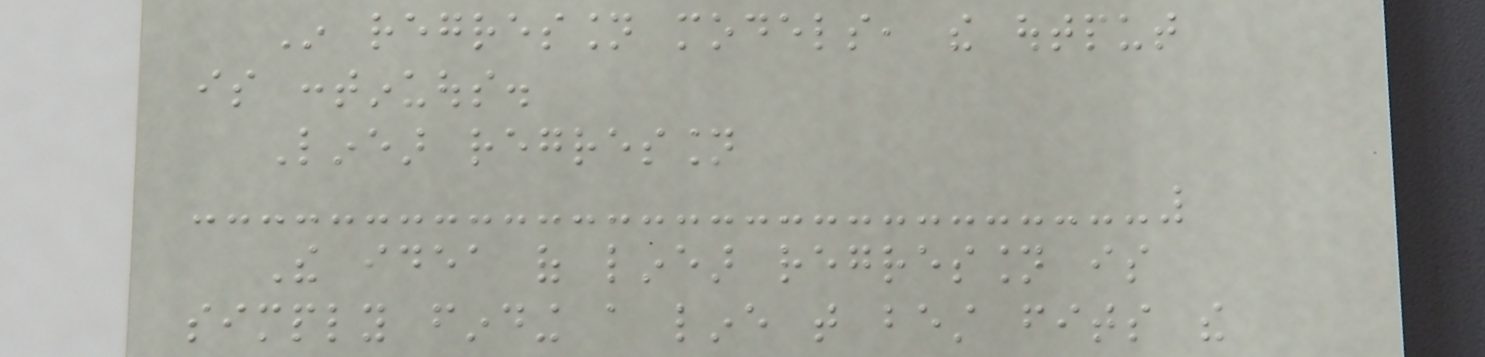In regression models, the output
is continuous.
Linear regression
The idea of linear regression is
simply finding a line that best fits the
